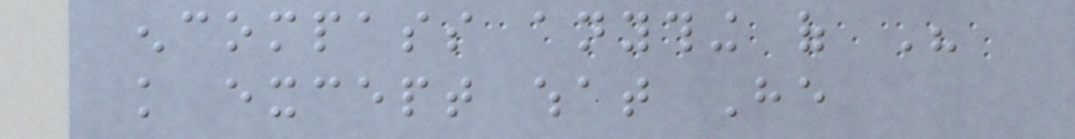encompass anything of His
knowledge except what He
